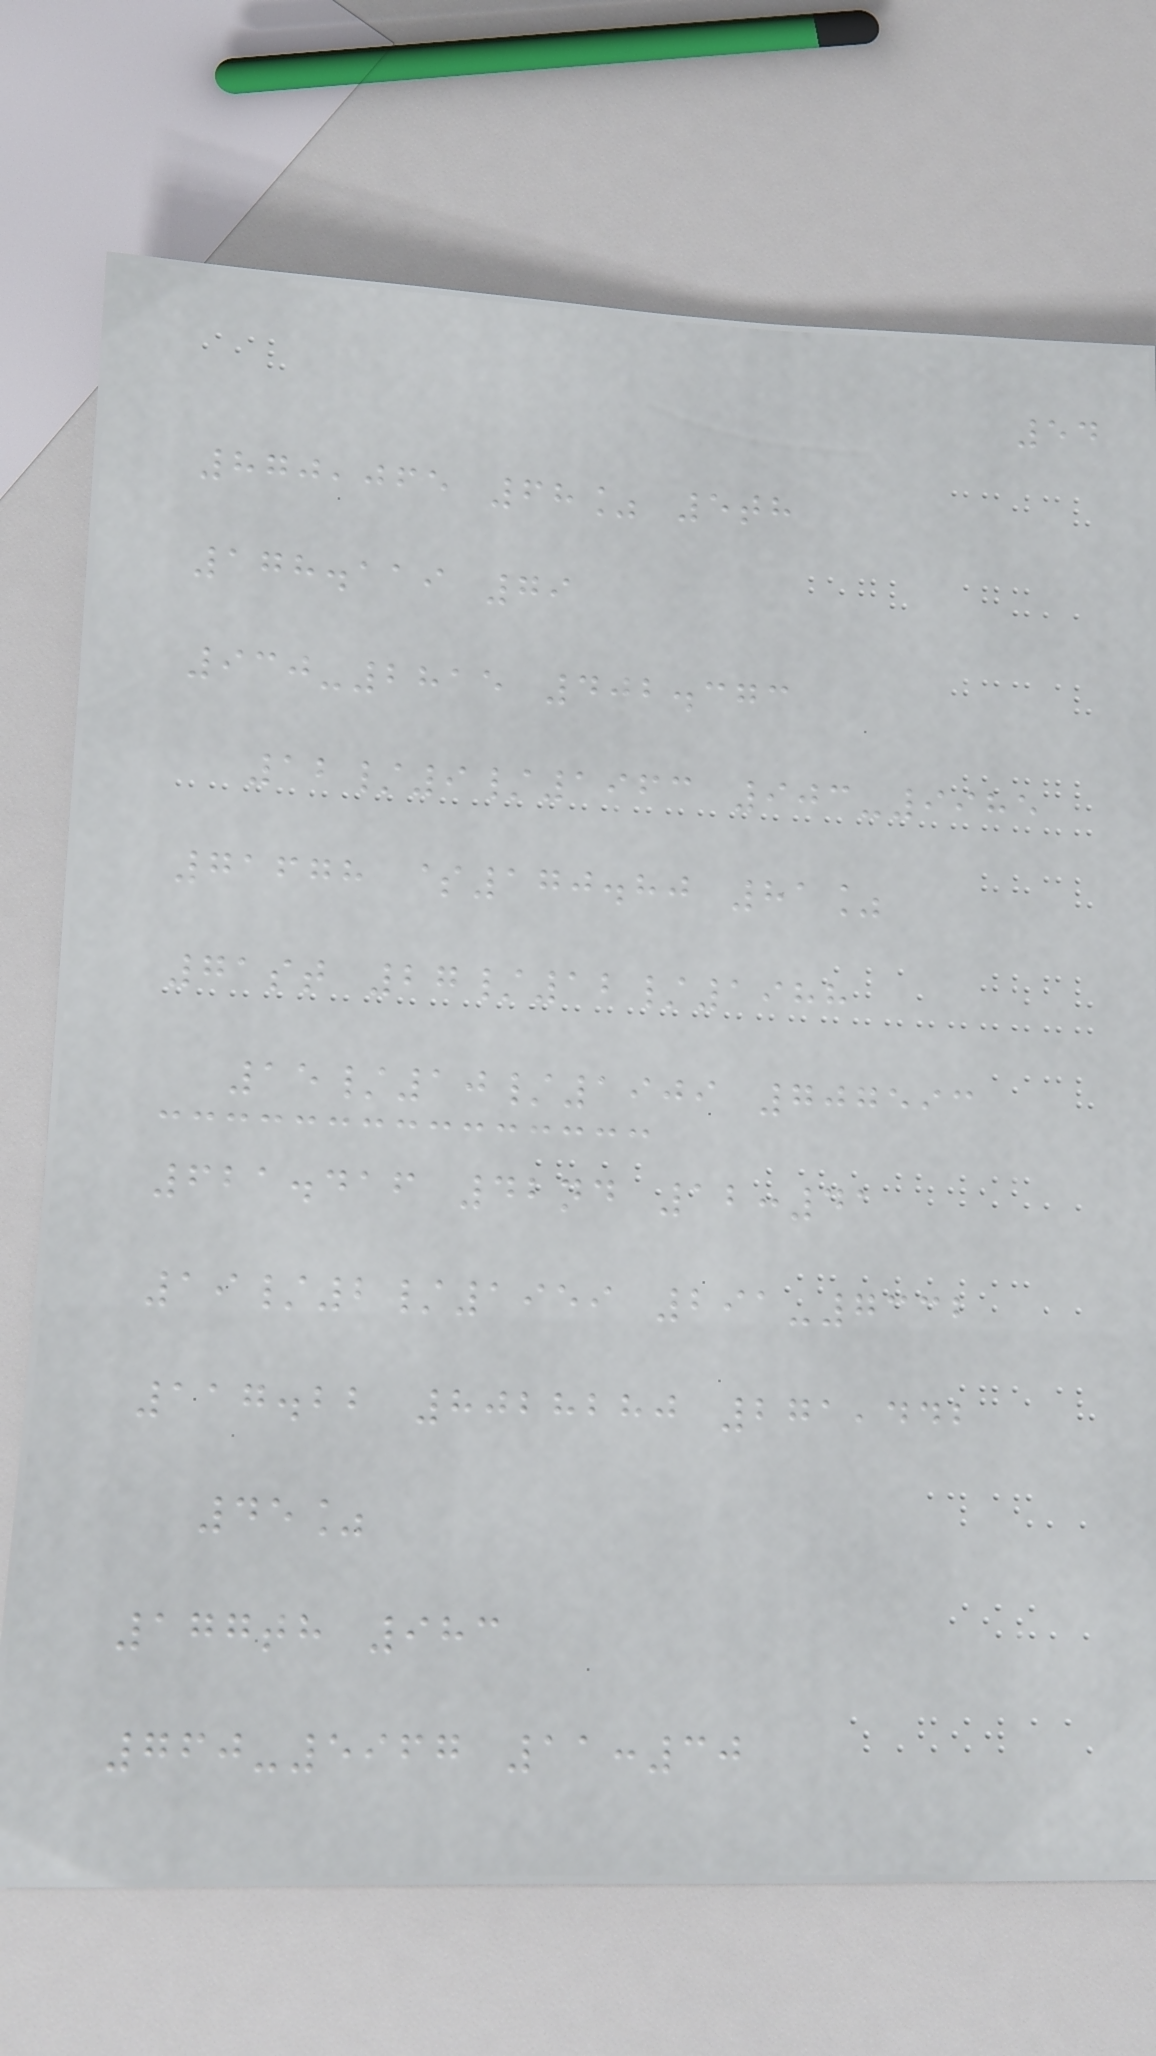54
870,065 68% 5th
178.119 79
930-2815 402.373
12/9/1963 903-9985
71678 $170.80 81%
71st 27/12/1988
15/10/1909 707593
621.416 42nd 12:41
19/2/1959 291-7332
117.22 8028280 271,442
45%
177th 983
760-5967 11:30
